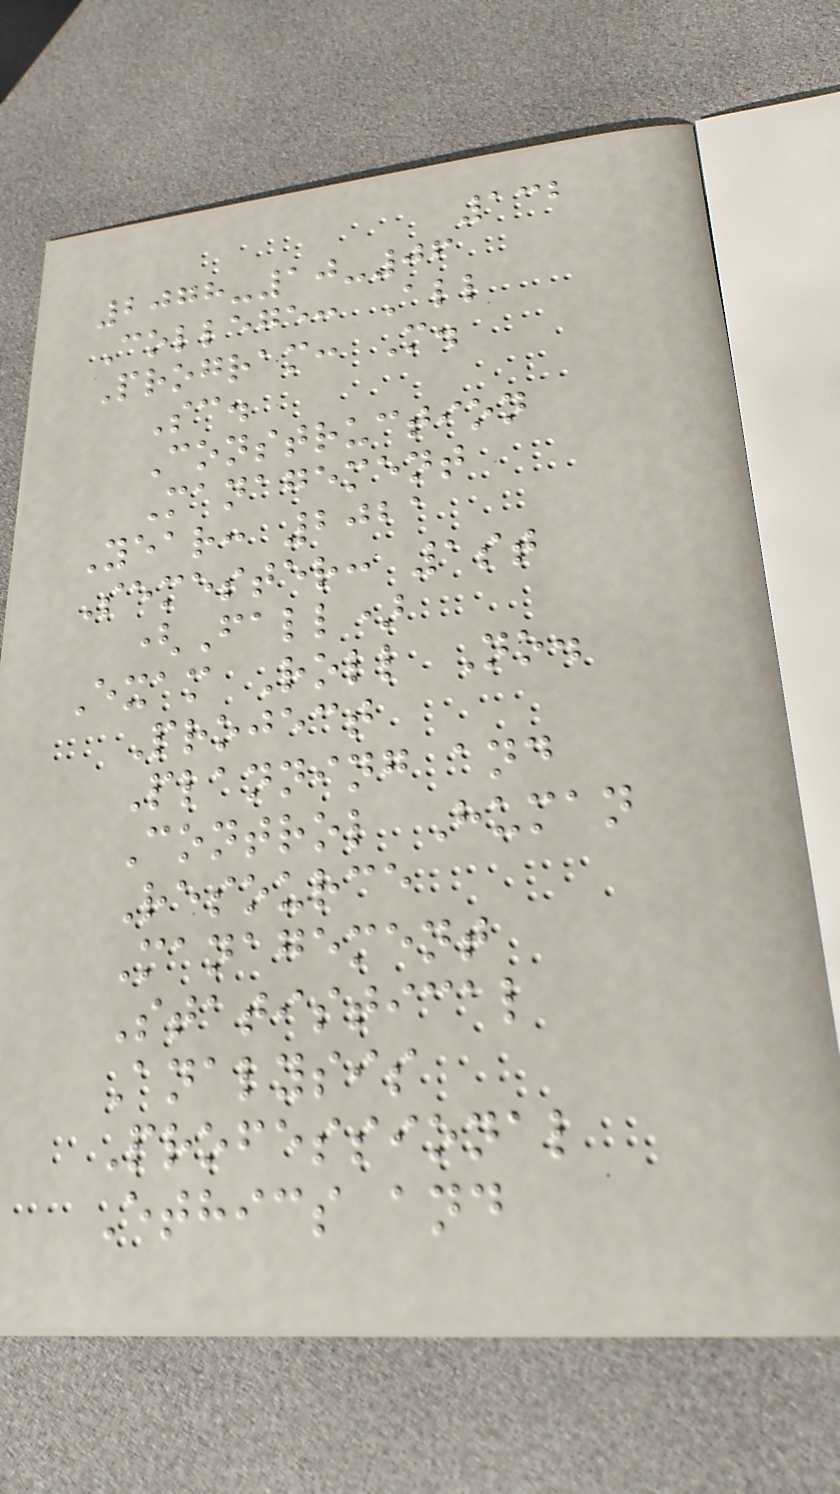132
2078-10-06
College: All
Program: M.
Sc.
Construction
Management
Year: 2021
Semester: 1st
(Fall)
Exam Roll No.
Project
Planning and
Control Human
Resource
Management
Statistical
Analysis
Professional
Ethics and
